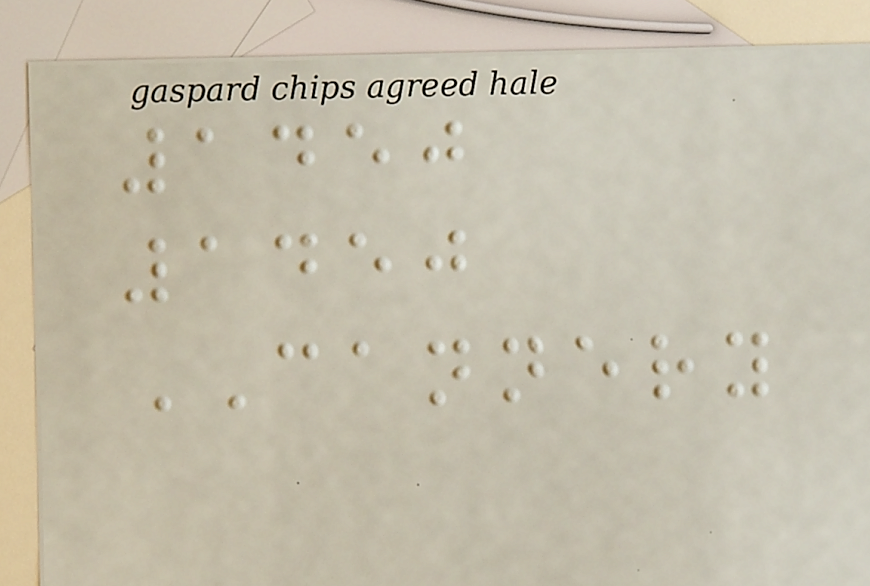1450
1450
CANNERY
